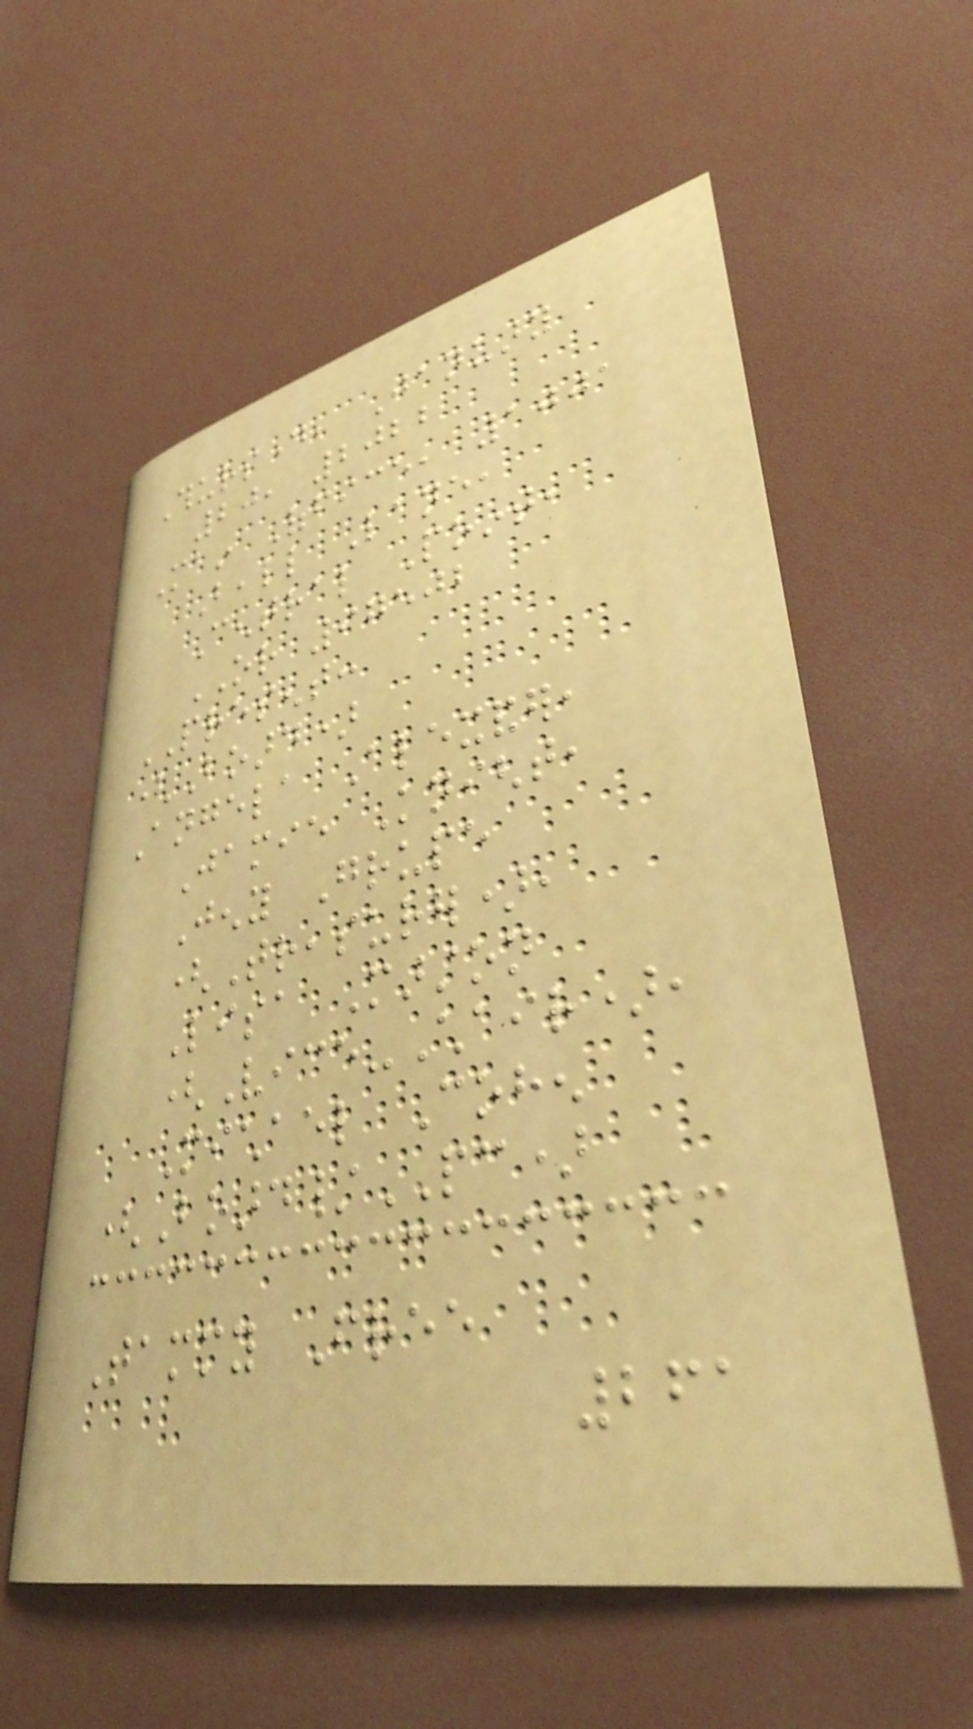Thursday, January
20, 2022
Main Office, 1001
Beall Lane,
Central Point,
OR 97502
PRESENT:
(Board)
Angela Alexander,
Jamie Knight,
Jeny Grupe
(Treasurer),
Lisa Marston
(Vice-Chair),
Michael Cohen
(Board/PC)
Tammy Free
261
